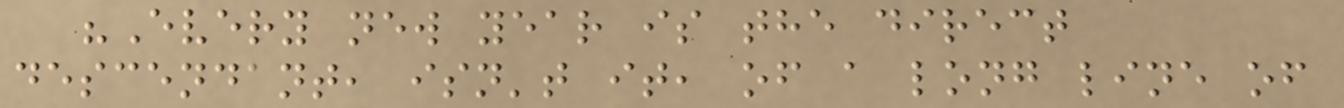"Every new year is the direct
descendant, isn't it, of a long line of
